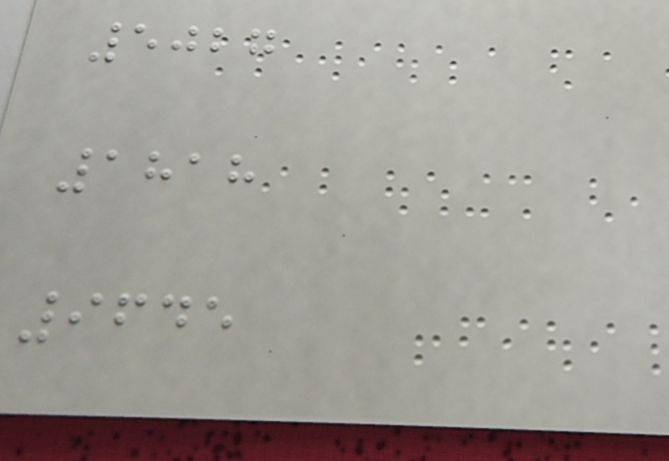5027
1818
9645
